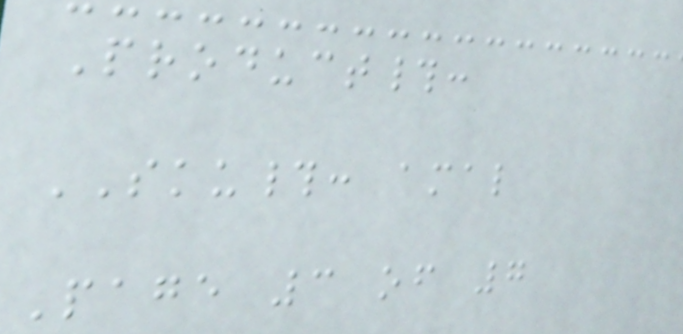Product#:
SKU#: amal
Page 3 of 7
